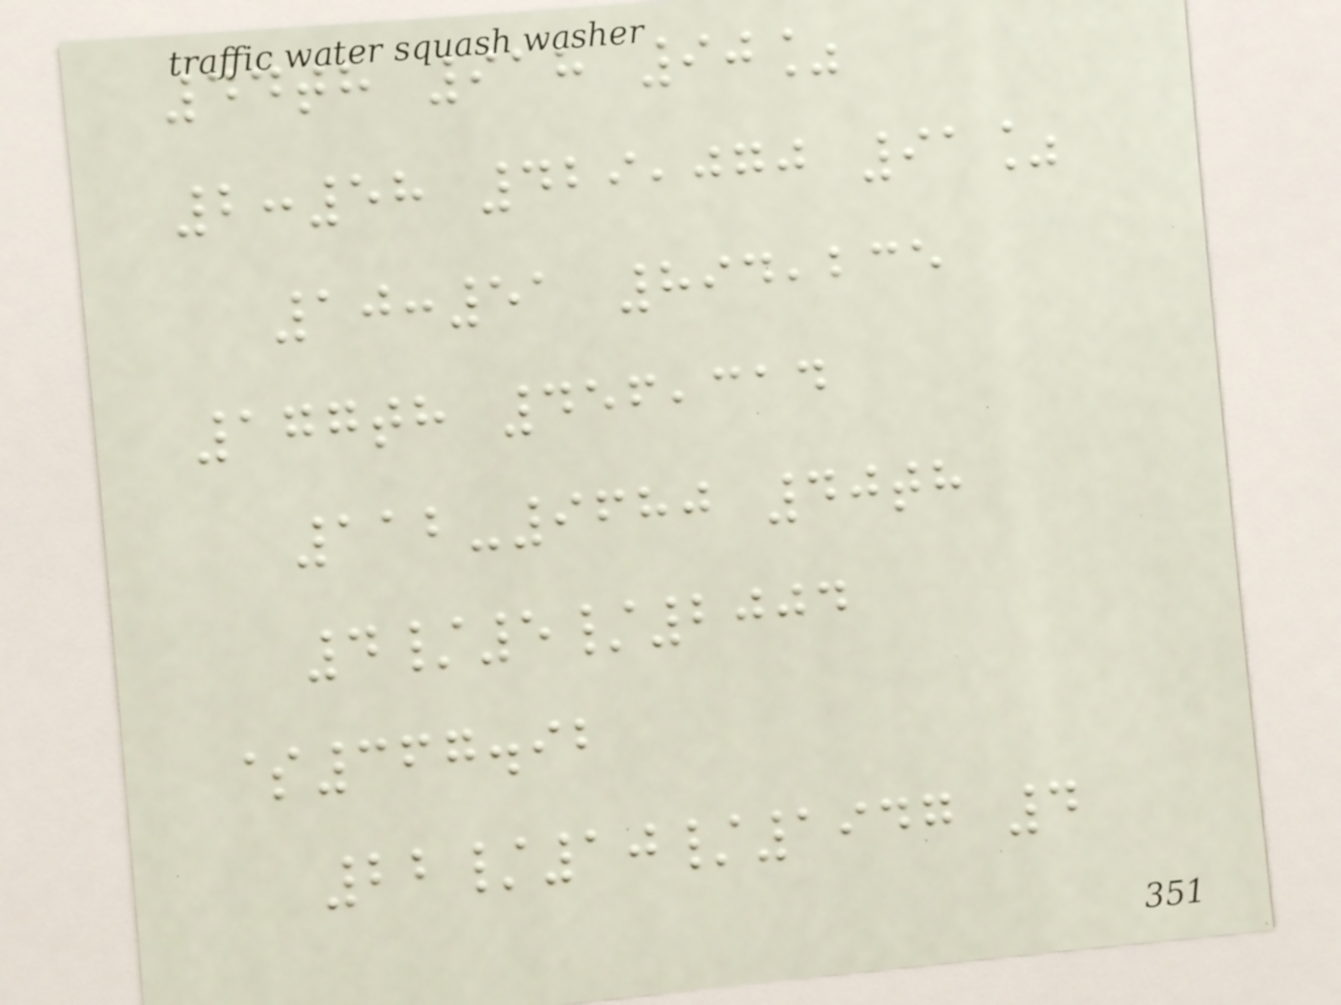44th 918 90%
2:58 429,070 91%
10:51 894,235
177th 456,314
112-9680 40th
4/5/2004
$367.92
22/10/1947 4
